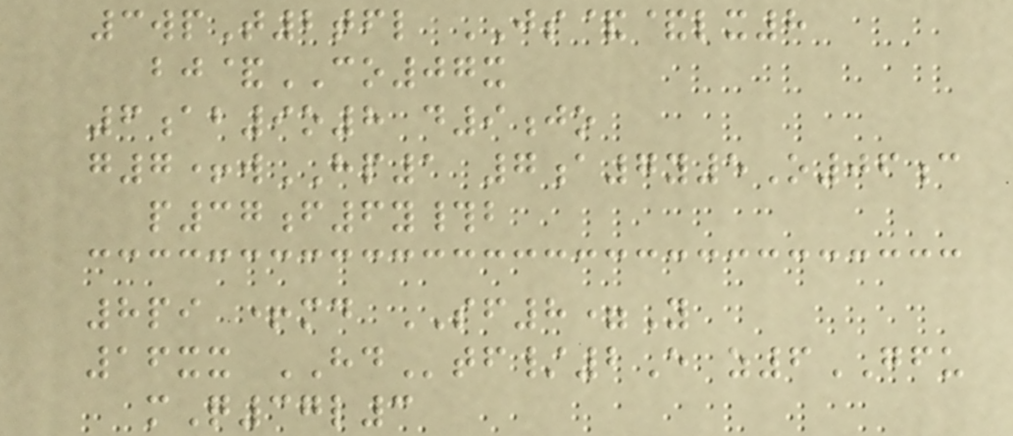3wpT2tfl JS&&lx8
bj&CO07x
6ab9o8 d9jo
g7+wHP1 7a7y5O06c
p37f6y#b
8pi +md SF8=Y
16xx HDtf/2E z6GFU
mQ37l3
